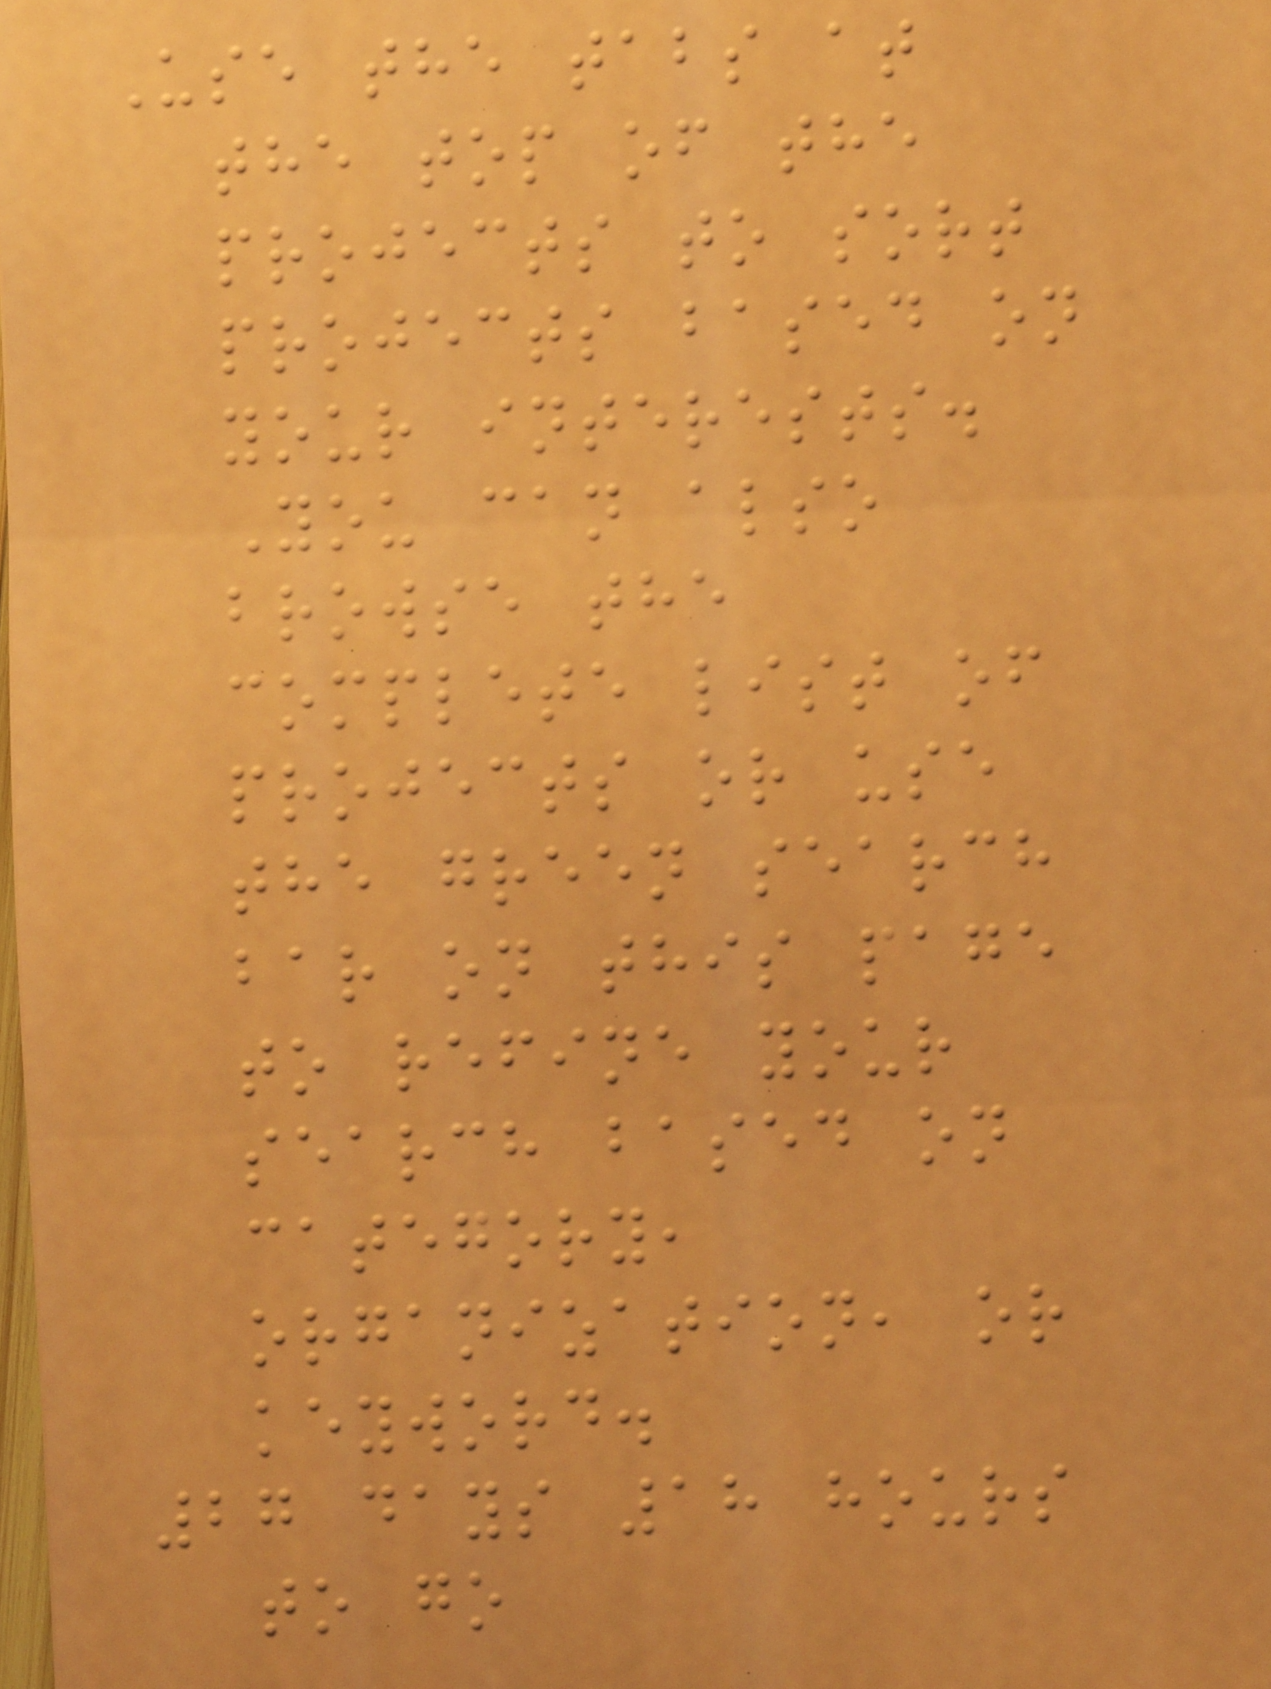Use the tabs at
the top of the
projects to sort
projects based on
your interests.
You can also
browse the
complete list of
projects or use
the green search
bar on this page
to refine your
search based on
category,
organization, or
keyword.
27 days 18 hours
to go
